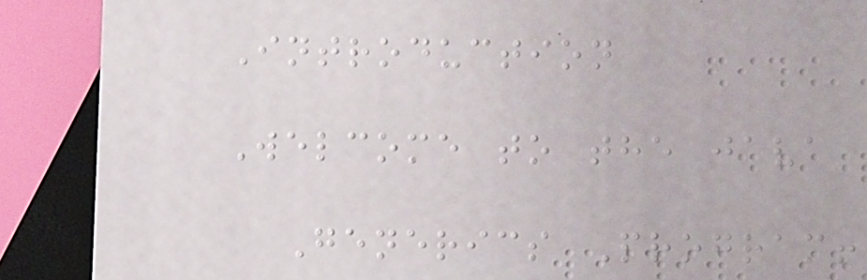Introduction
Welcome to the java
Generics Program!
